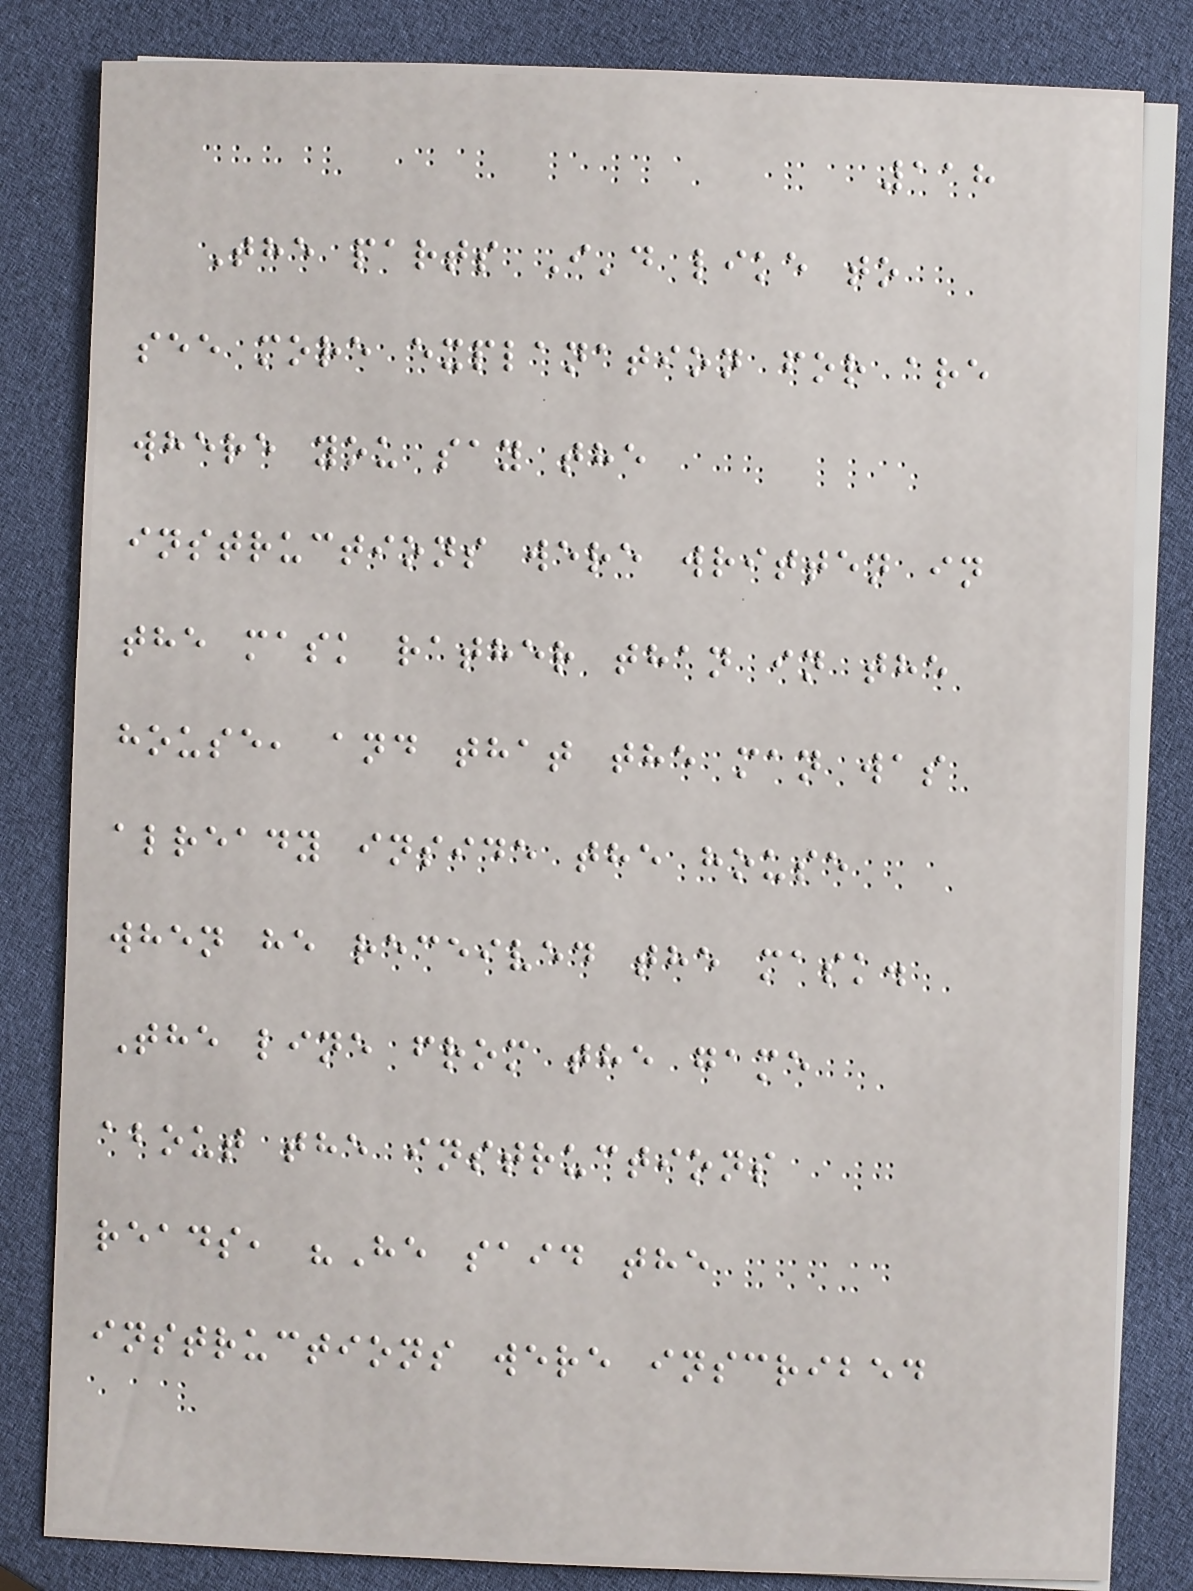118
The parts I'd like to
see more explanation for are
where you say the
instructions were written in
the mask rather than in the
house, and that the man was
already inside the house
when he received the mask.
The line from the game
about the instructions
reads, "He said the
instructions were inscribed
